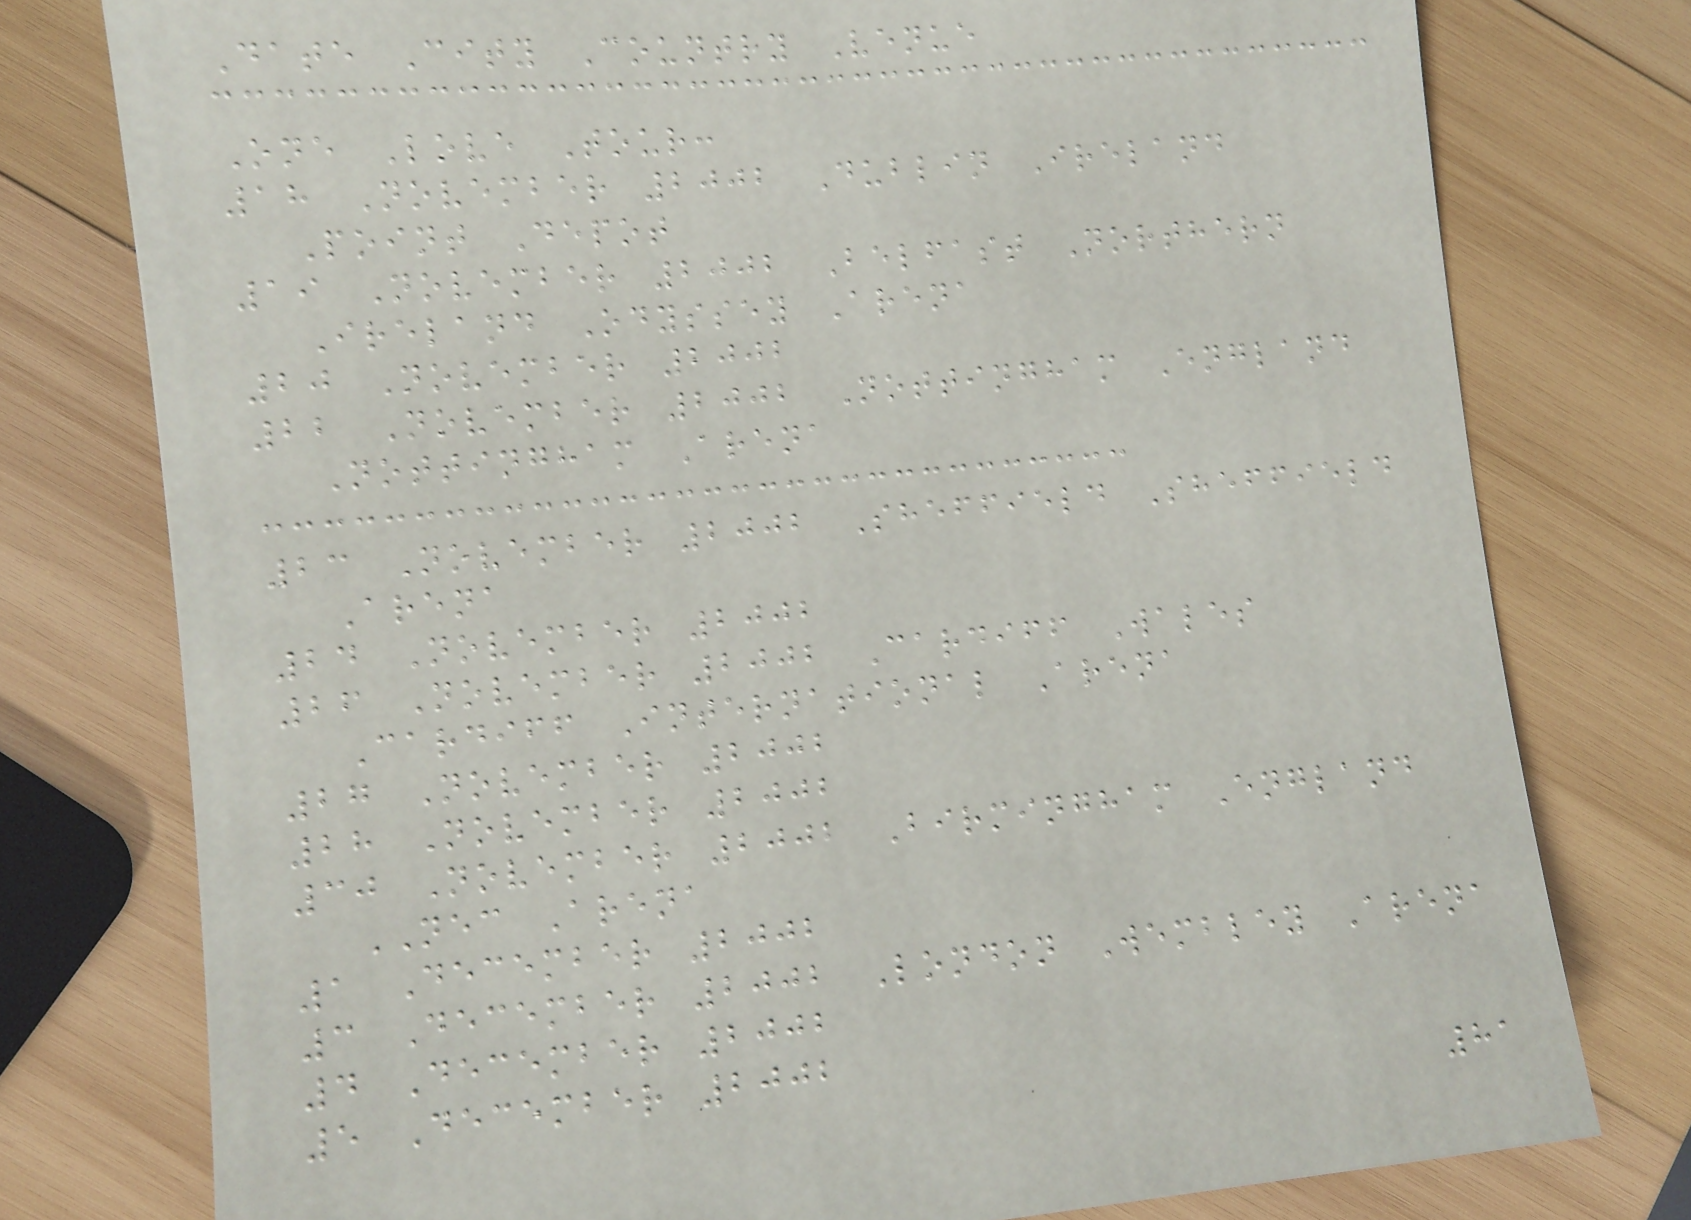Date City Country Venue
One Love Tour:
18 November 2002 Dublin Ireland
Point Depot
19 November 2002 Belfast Northern
Ireland Odyssey Arena
20 November 2002
22 November 2002 Nottingham England
Nottingham Arena
23 November 2002 Sheffield Sheffield
Arena
24 November 2002
26 November 2002 Cardiff Wales
Cardiff International Arena
27 November 2002
28 November 2002
30 November 2002 Birmingham England
NEC Arena
1 December 2002
3 December 2002 London Wembley Arena
4 December 2002
5 December 2002
81
